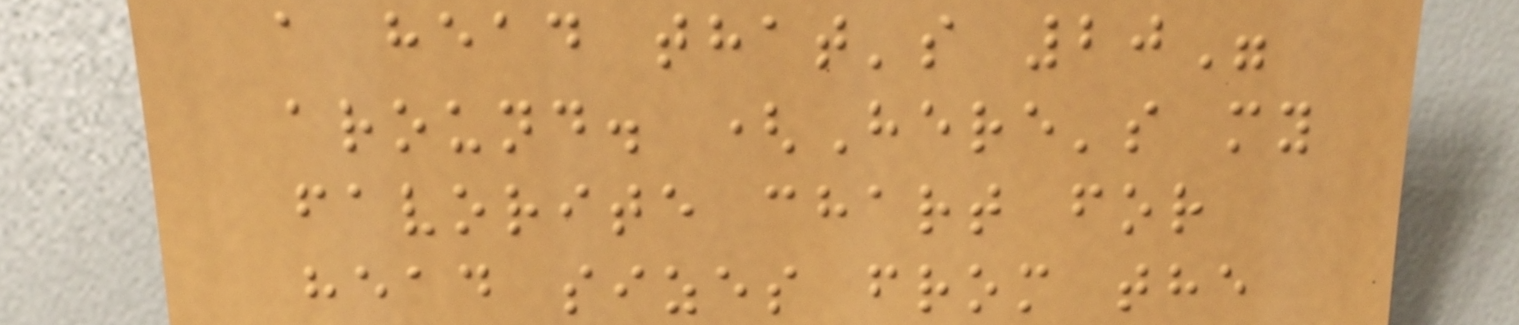a head that's 20"
around. (Here's my
favorite chart for
head sizes from the
